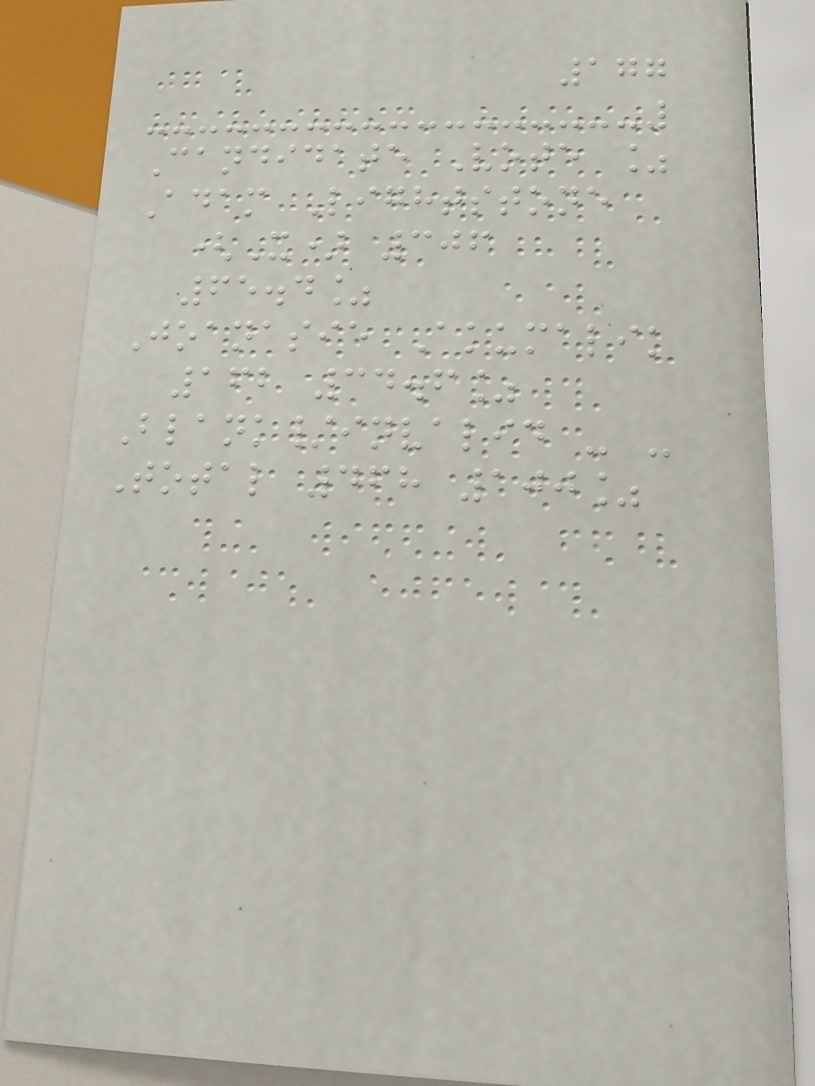177
Candidate Vote %
Adam Lightstone
(X) 306
65.4%
Joanasie Akumalik
162 34.6%
Blank/invalid - -
Total 468 100%
